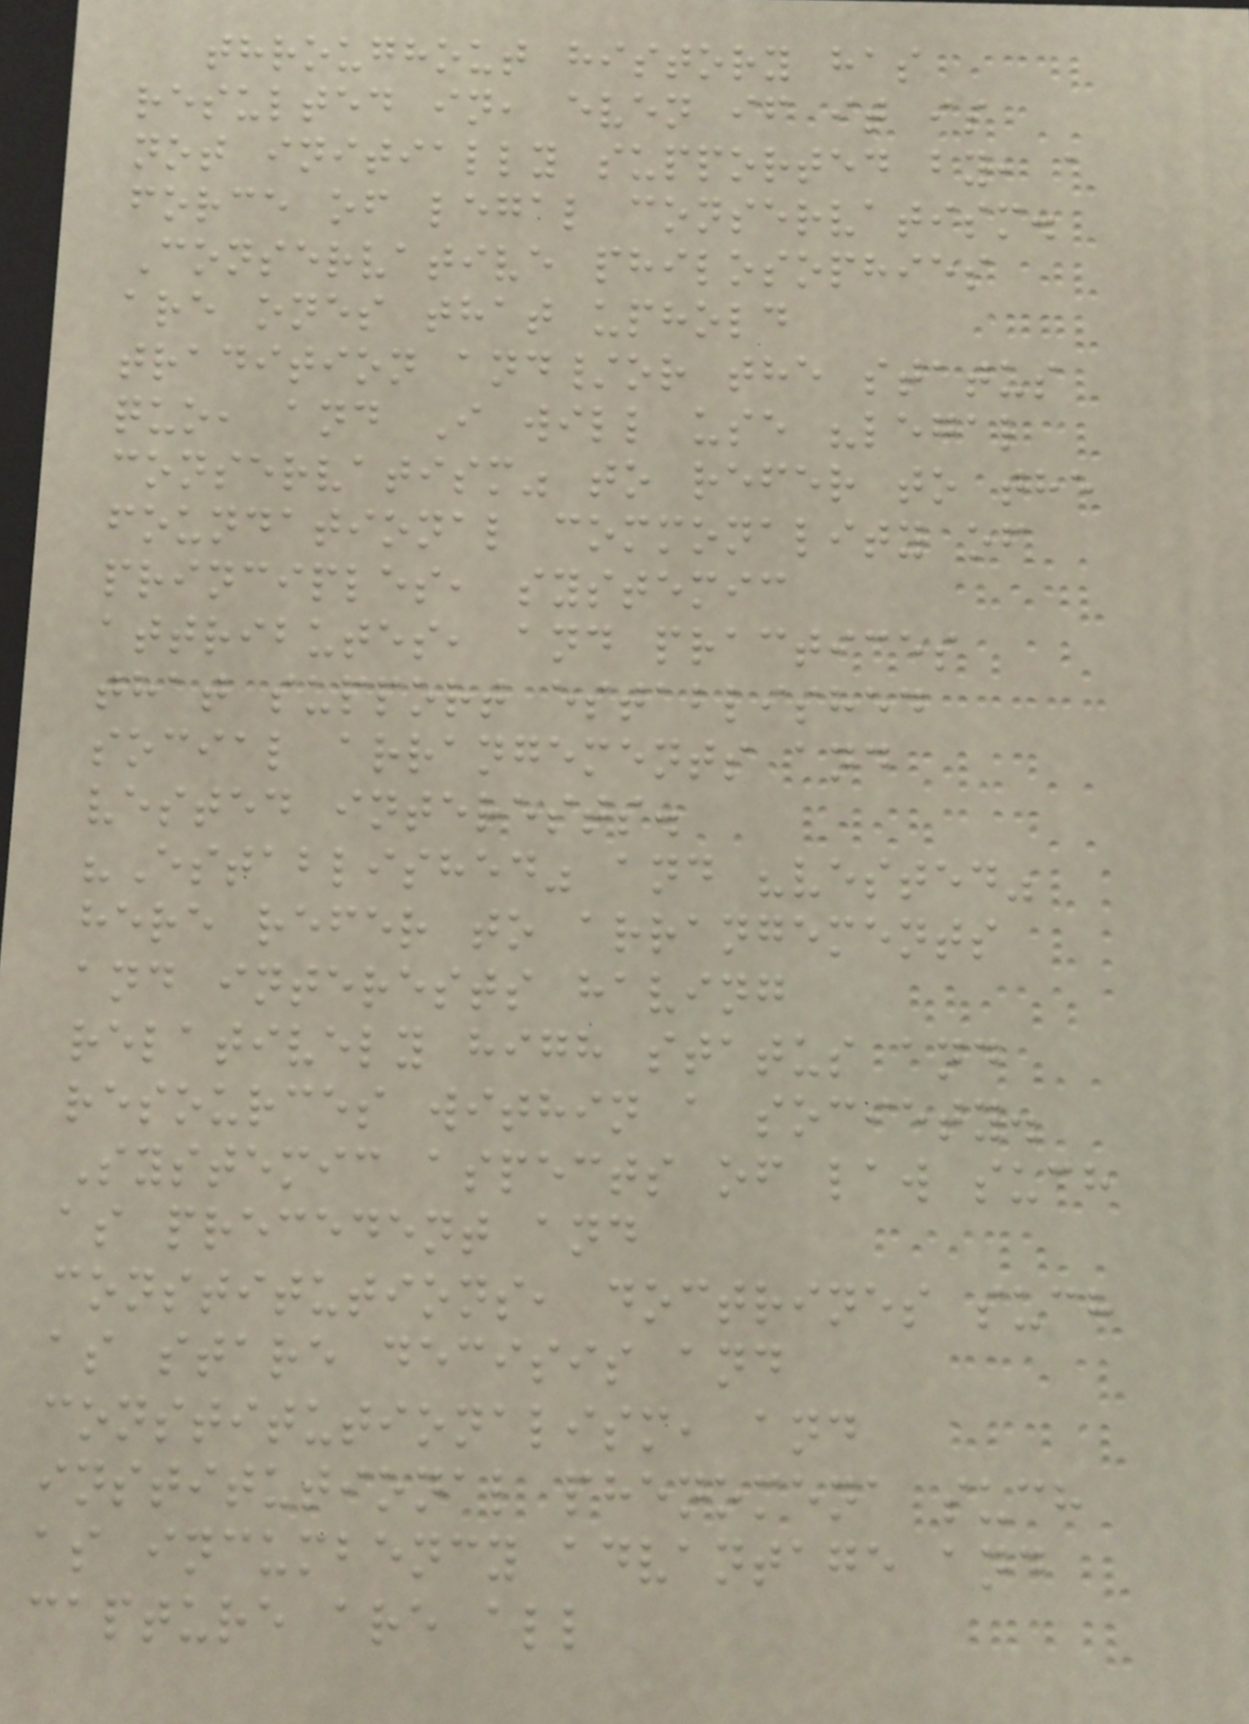throughout history has
resulted in, even if it is
not initially supported by, a
force of legal conservatism.
Conservative philosophies
are ones that uphold
tradition and/or the status
quo, and I will use "legal
conservatism" to refer to the
foundational commonality of
principles, systemic
attributes, and practices
that support established
social arrangements and
vested interests.
"Established" and "vested"
here refer to arrangements
and interests having
relatively high status and
resources within a society.
Systemic aspects of law such
as precedent and
constitutions, doctrines such
as stare decisis and
constitutionalism, and
institutional phenomena such
as incumbency advantage and
capture are all
